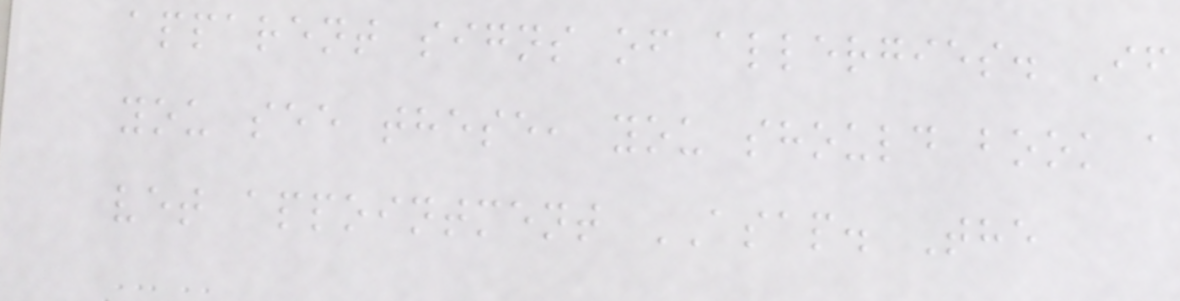apparent signs of allergies. If
you see these, you should book a
vet appointment ASAP. The
